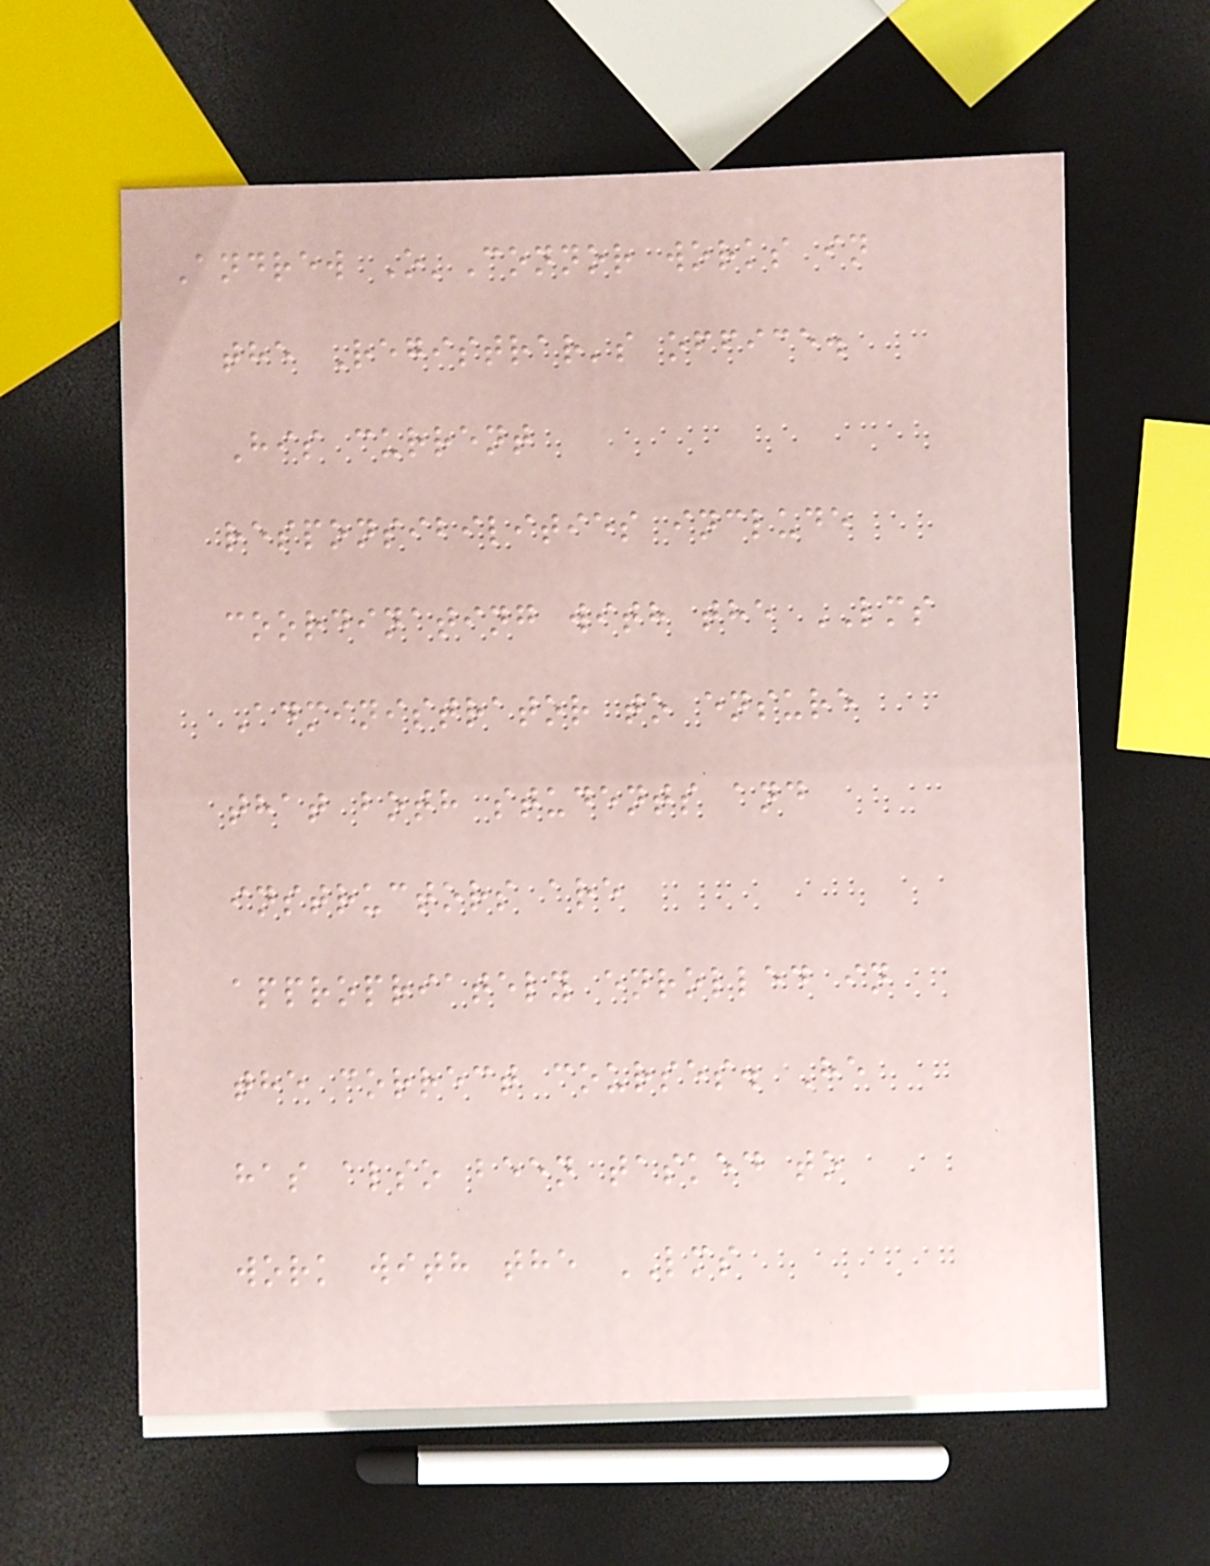Andrew O'Connor works in
the Registrar's office.
His current
responsibilities include
coordinating with the LMS
Administrator to ensure
that both students and
instructors are
appropriately enrolled in
the correct courses. He
has also been tasked to
work with the LMS
